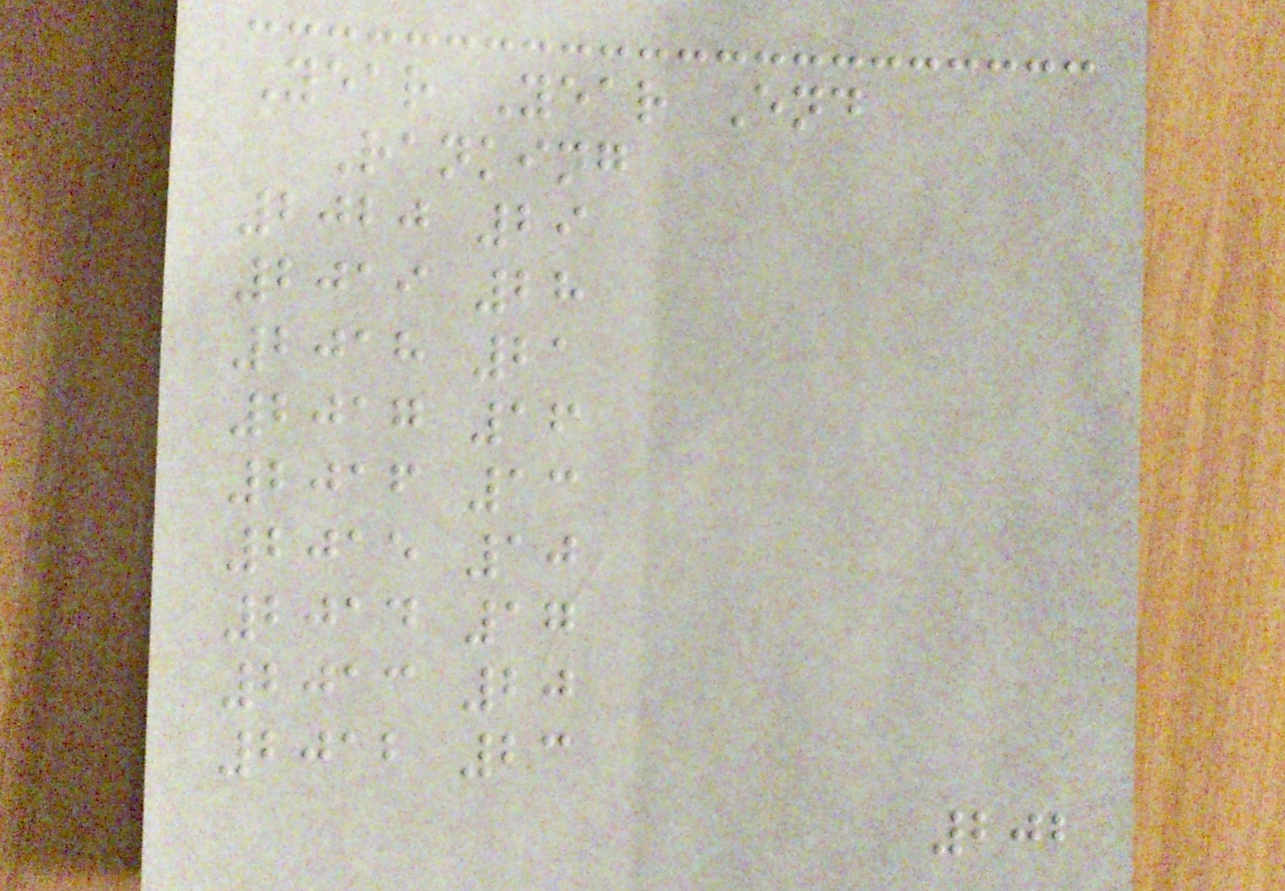Year Year End
Ranking
2020 29
2019 28
2018 21
2017 16
2016 13
2015 10
2014 17
2013 20
2012 23
202
